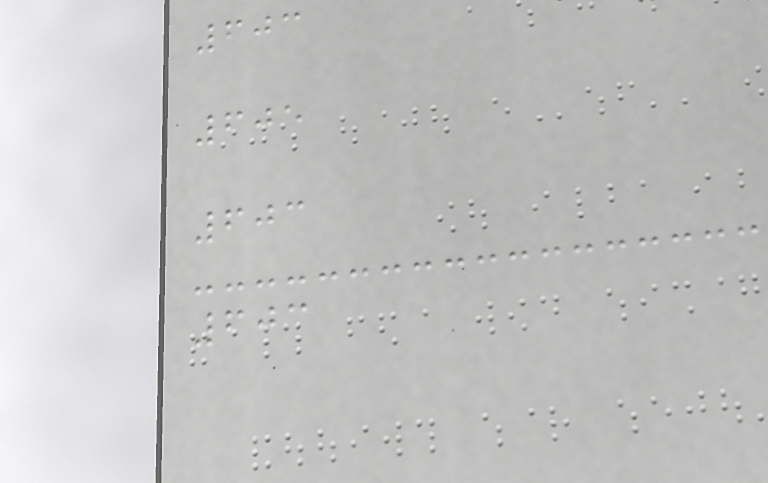603
605
603
603
